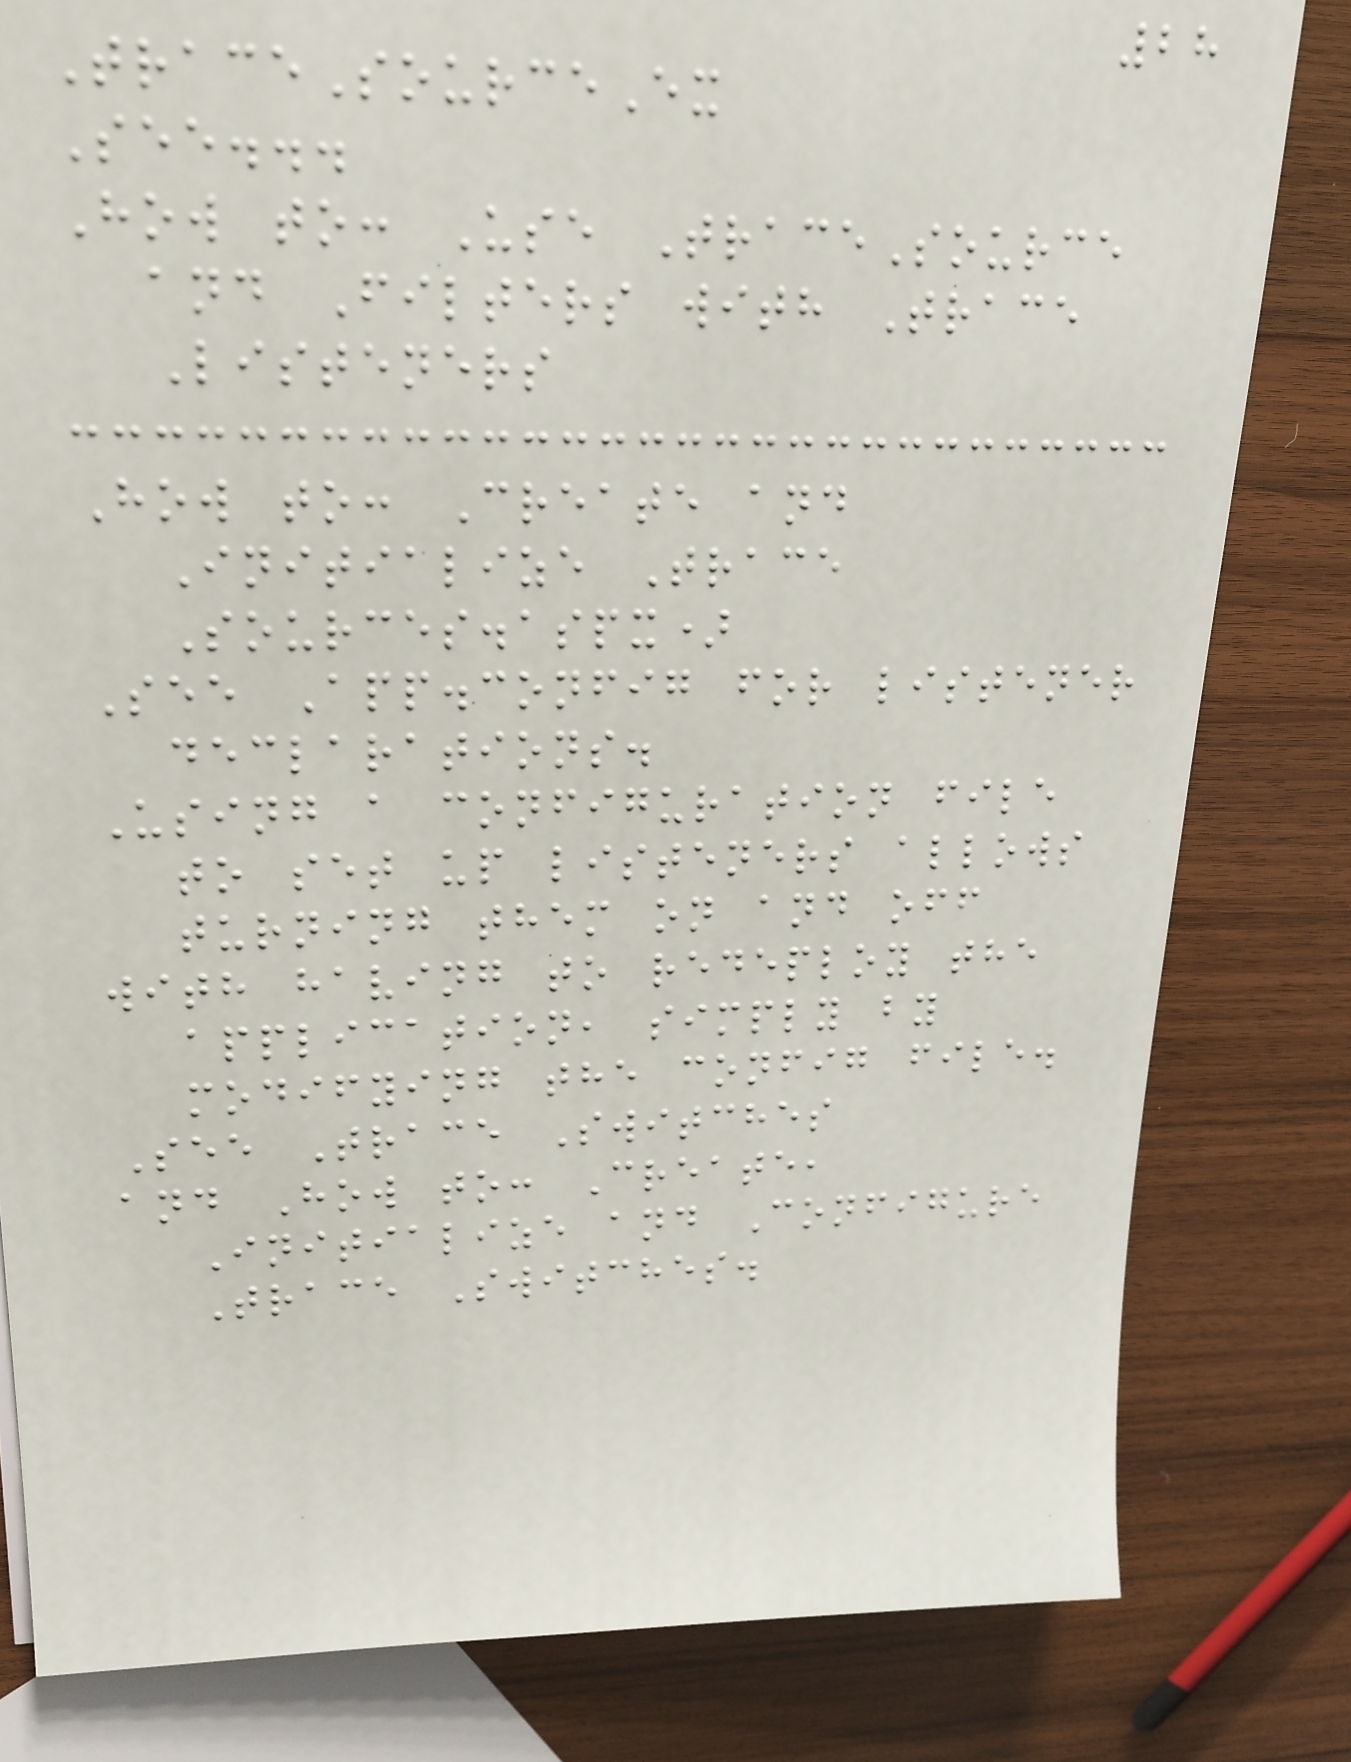28
TraceSourceEx
See...
How to: Use TraceSource
and Filters with Trace
Listeners
How to: Create and
Initialize Trace
Sources.aspx)
See App.config for listener
declarations.
Using a configuration file
to set up listeners allows
turning them on and off
with having to redeploy the
application, simply by
modifying the config file.
See Trace Switches
and How to: Create,
Initialize and Configure
Trace Switches.
